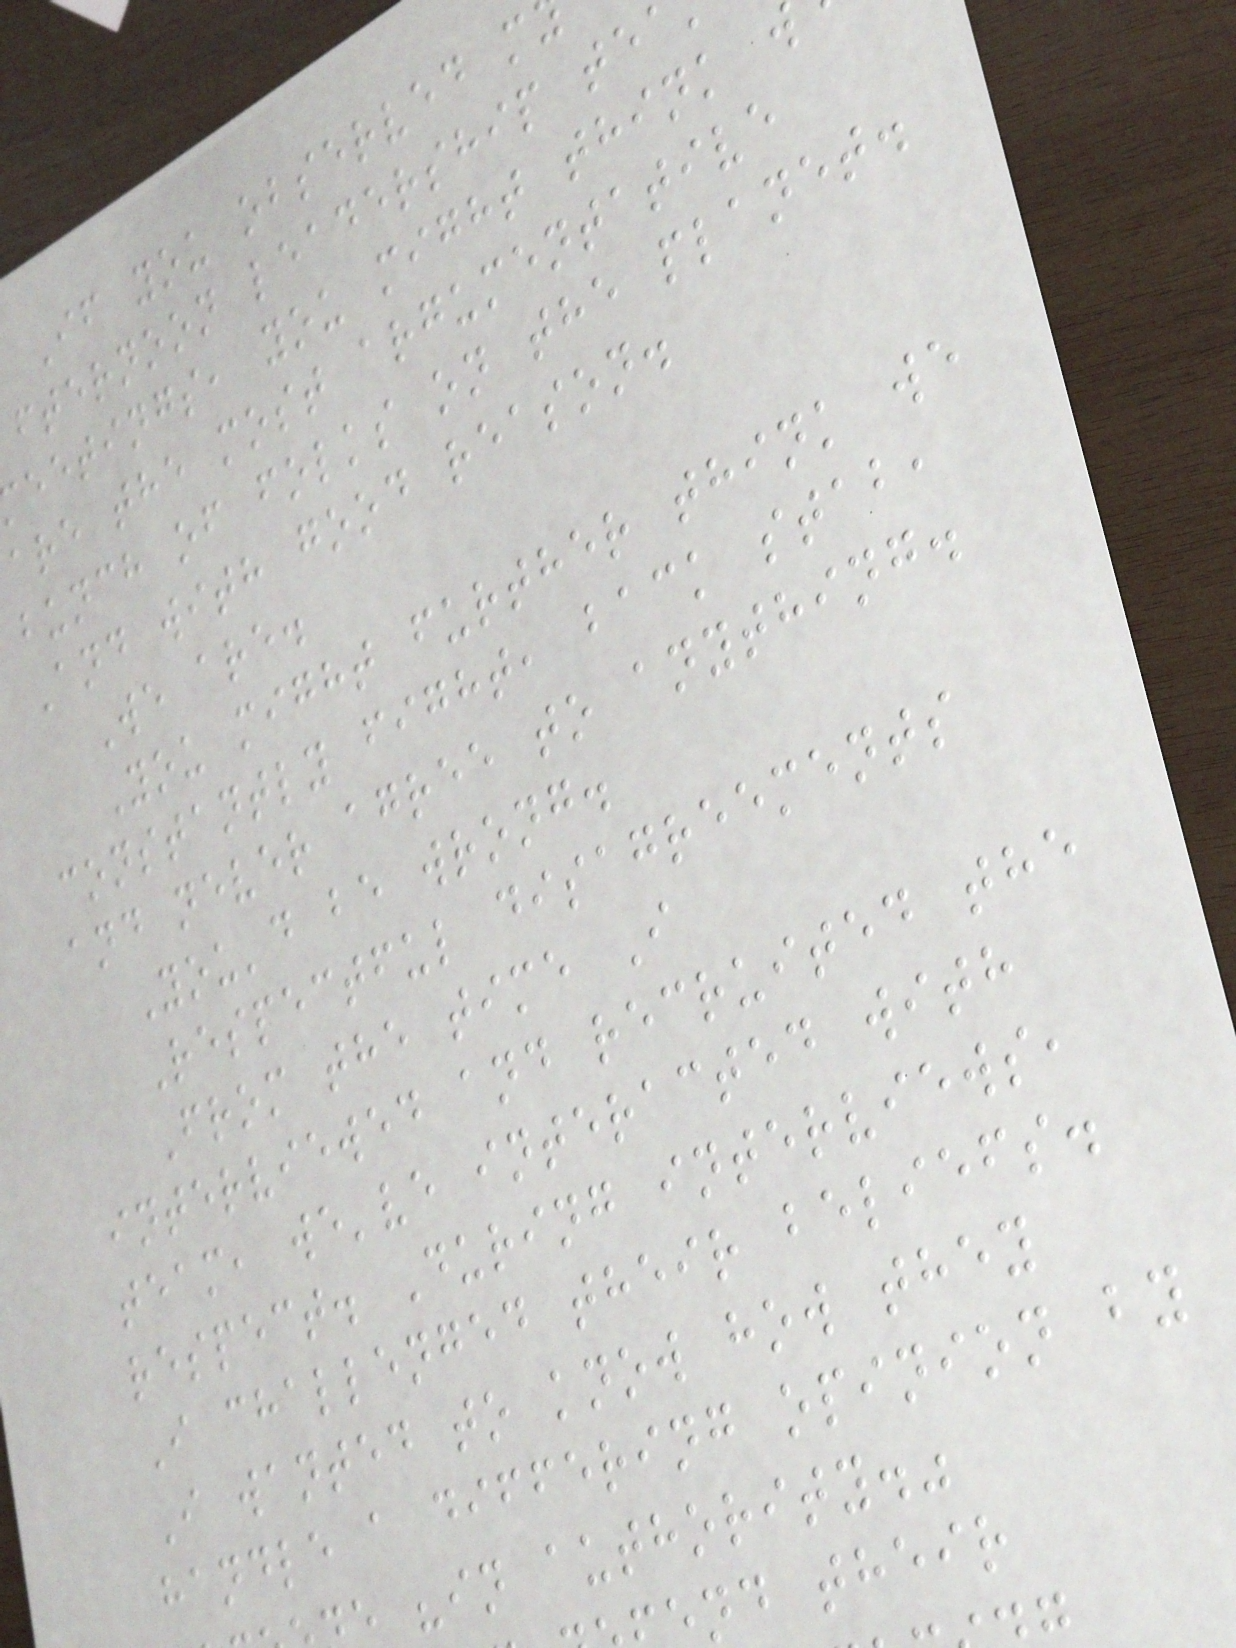If you observed m
fternoon leadership te
eetings, you might think w
are the most argumentative
bunch of folks on the planet.
And with good reason.
We are.
You might further think we
constantly fight, back stab,
and never agree to anything.
You'd be wrong.
Respectful disagreements
From the time I
interviewed and recruited the
team, we've interacted with
respect. During interviews,
I challenged their beliefs.
I wanted to know how they
handle a differing opinion by
"in authority."
nd their
